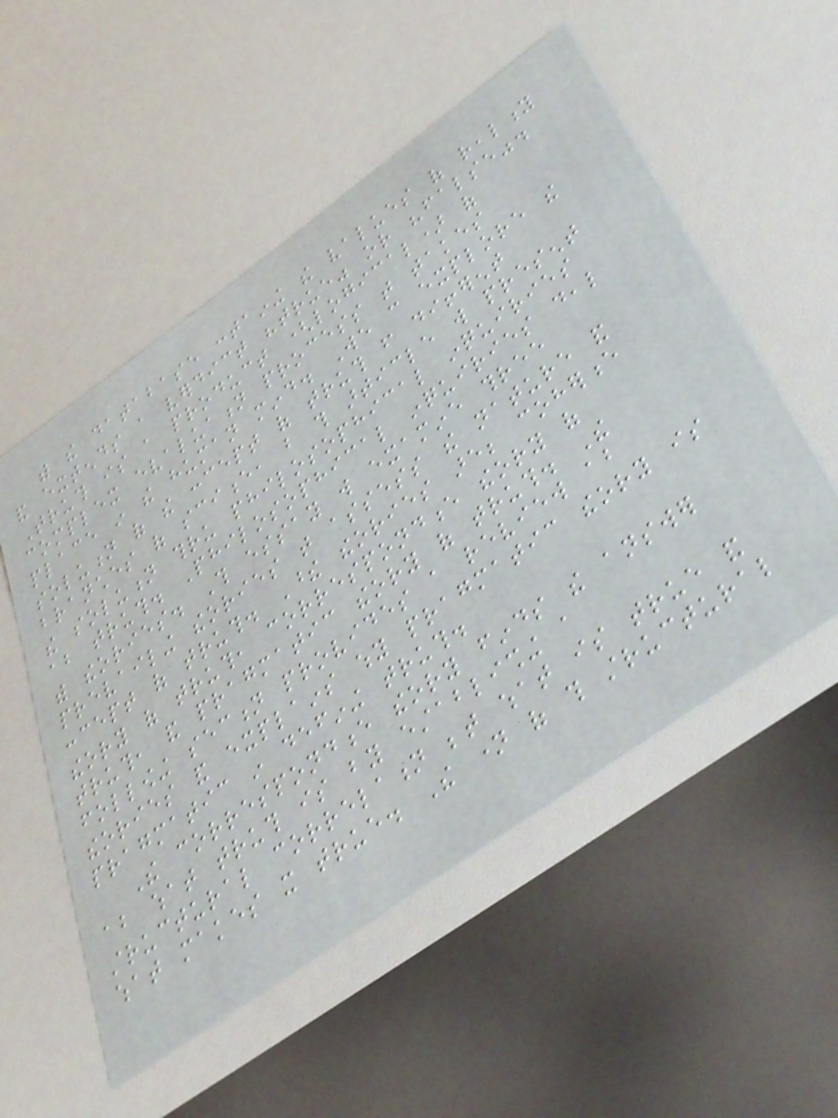with the database containing the values of reality
and extends a verdict "true" or "false".
Truth is a product (logical) of
complex evaluation process that takes
place in the human mind. We can explore the
solution of the concept of truth from different
branches of science, but this article will present
the solution thru philosophical inquiries
about truth. Philosophical inquiries deal
with theories. This essay will examine three
prevailing theories that assess the nature and
concept of truth. These theories are; coherence
theory of truth, correspondence theory of
truth, and pragmatic theory of truth. The
following section provides a review about
theories and explains why pragmatic theory is
pragmatic in defining truth.
The correspondence theory finds the answer
about what truth is by establishing a
structural correlation between what is true and
what makes it true. The name of this structural
